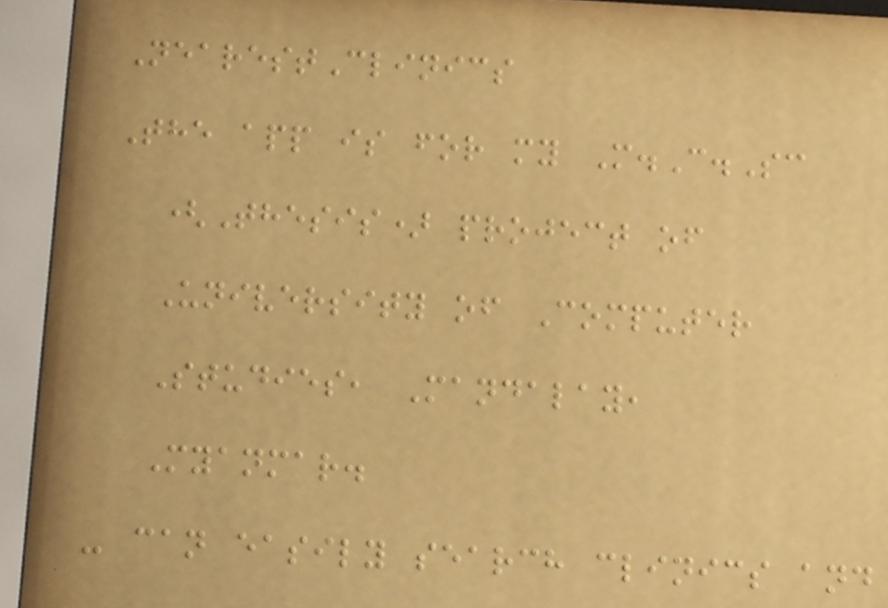NearestClinics
The app is for my M.C.Sc
(Thesis) project of
University of Computer
Studies, Mandalay,
Myanmar.
- can easily search clinics and
